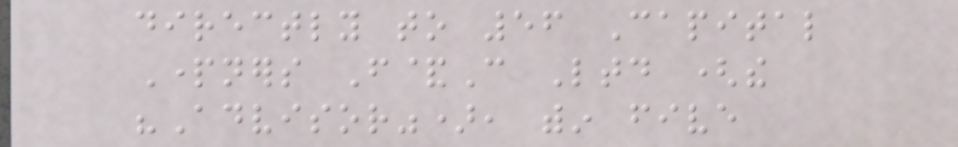directly to 56 Capital
Partners F&C Ltd (the
"Advisor"), within five
